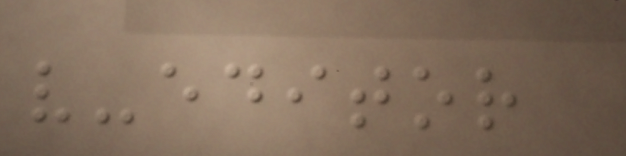v-editor
